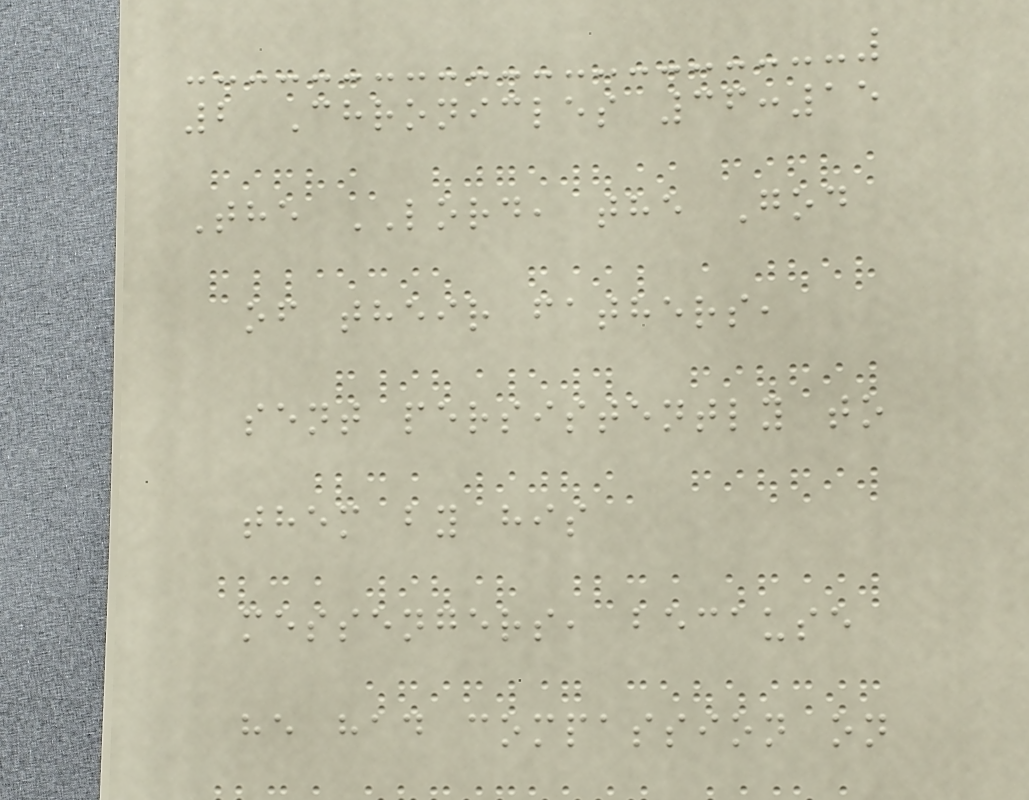2 Chronicles 36:15
The LORD, the God
of their fathers,
sent persistently to
them by his
messengers, because
he had compassion on
